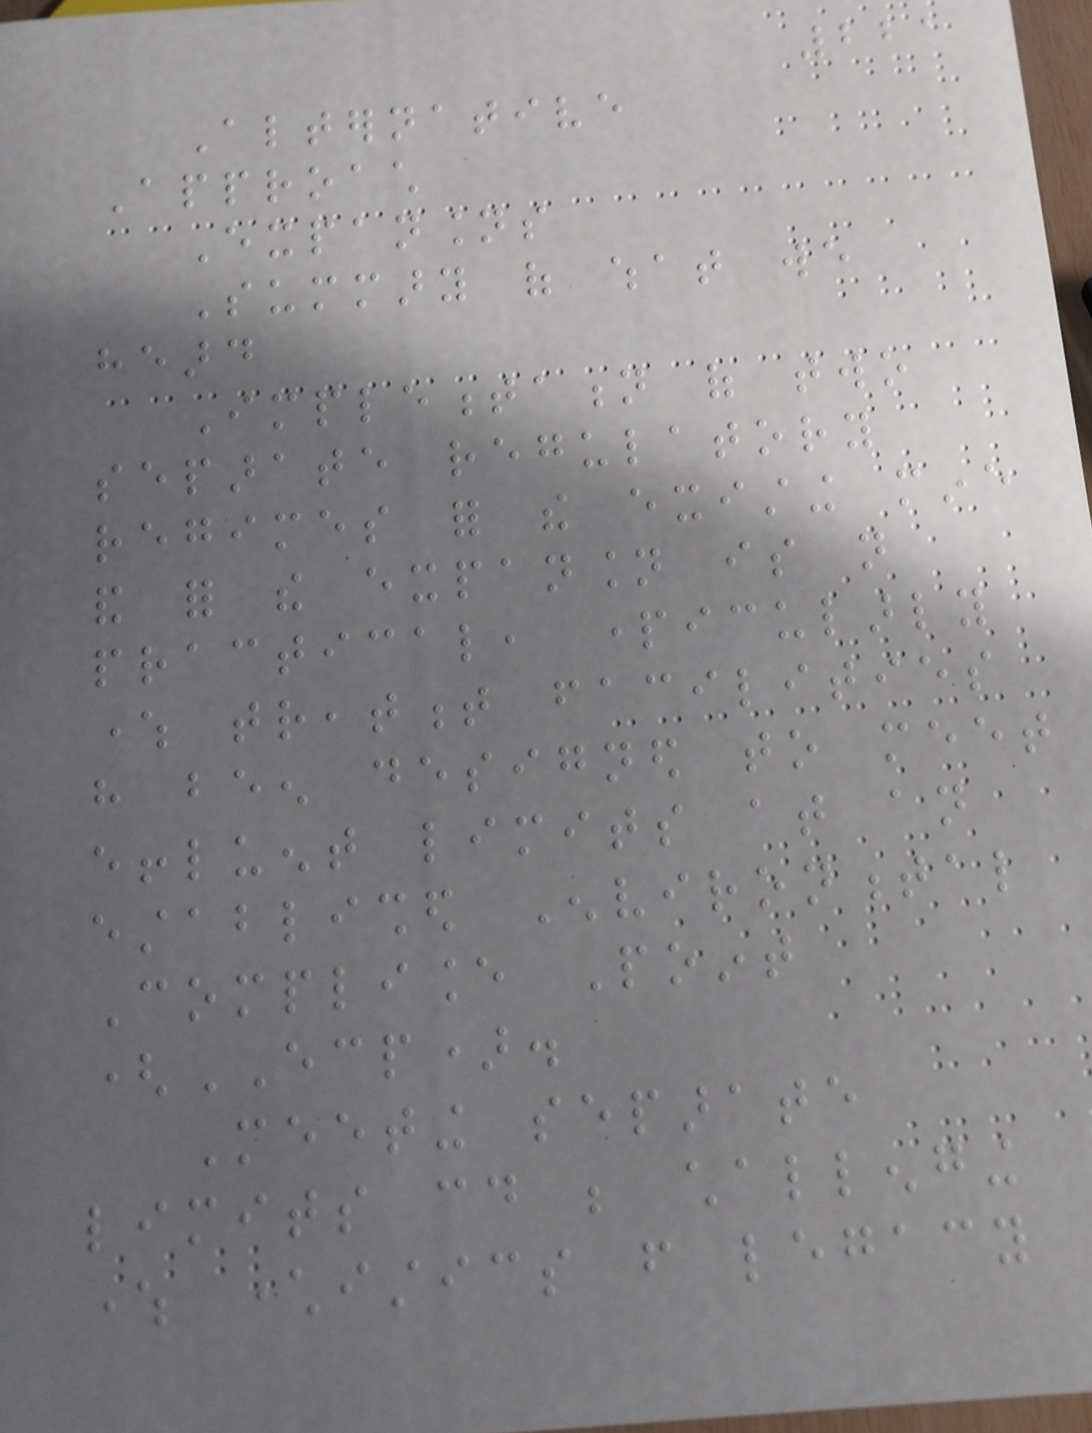221
Alternative
Approach
Expansions
Summary of what we
heard
Implementation of two
separate regulatory
regimes for the existing mine
and for the expansion is not
practical, particularly
where treatment facilities
have been designed to meet
effluent limits at an
established Environmental
Compliance Point
(ECP).
Meeting separate
limits could be challenging
where characteristics from legacy
